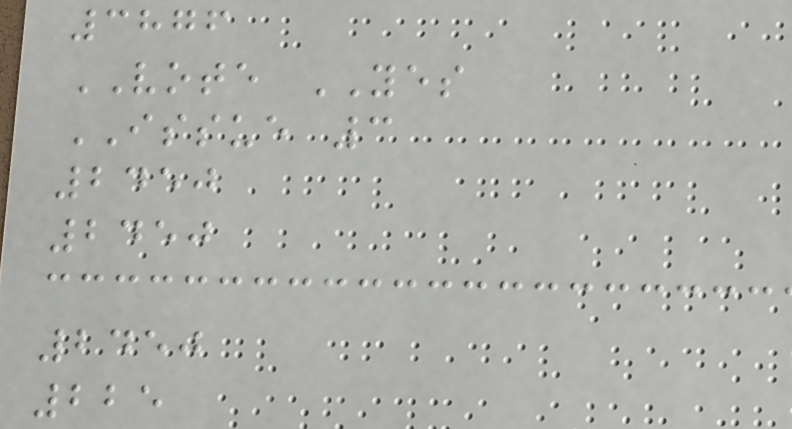3876
VOTE YES
ISSUE 3
2450
2450
2450
225
